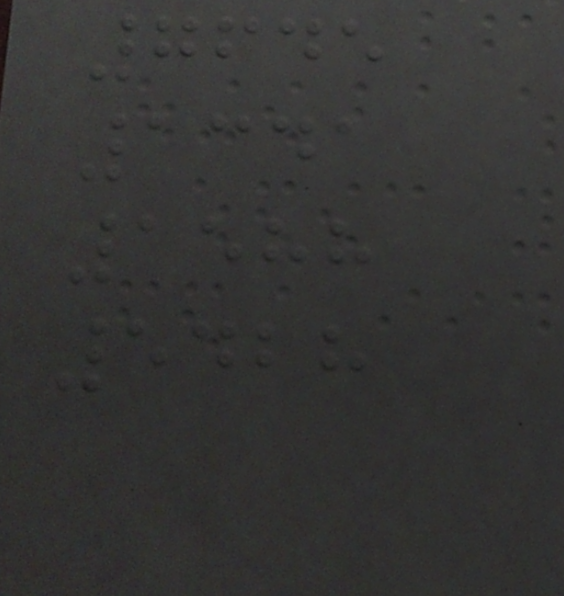7645
1341
1588
5428
